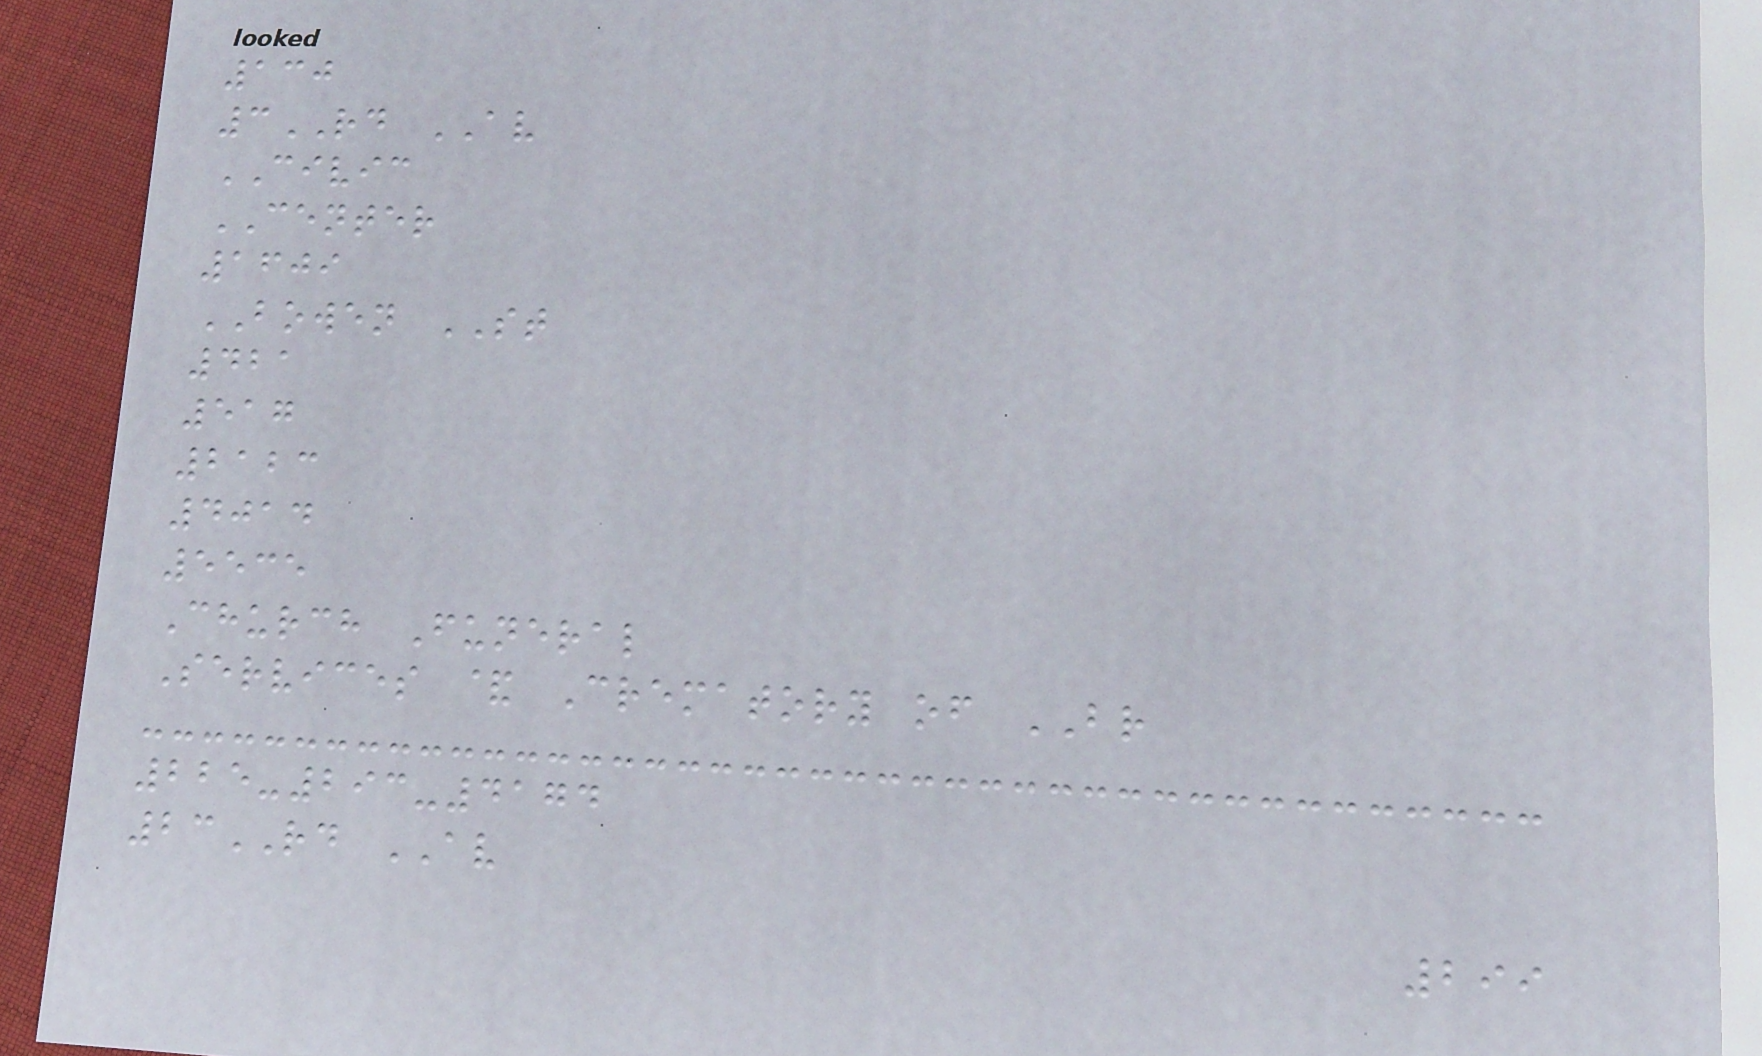130
3RD AV
CIVIC
CENTER
1609
BOWEN ST
421
517
2123
4014
5535
Church Funeral
Services & Crematory of BR
225-293-4174
23RD AV
299
